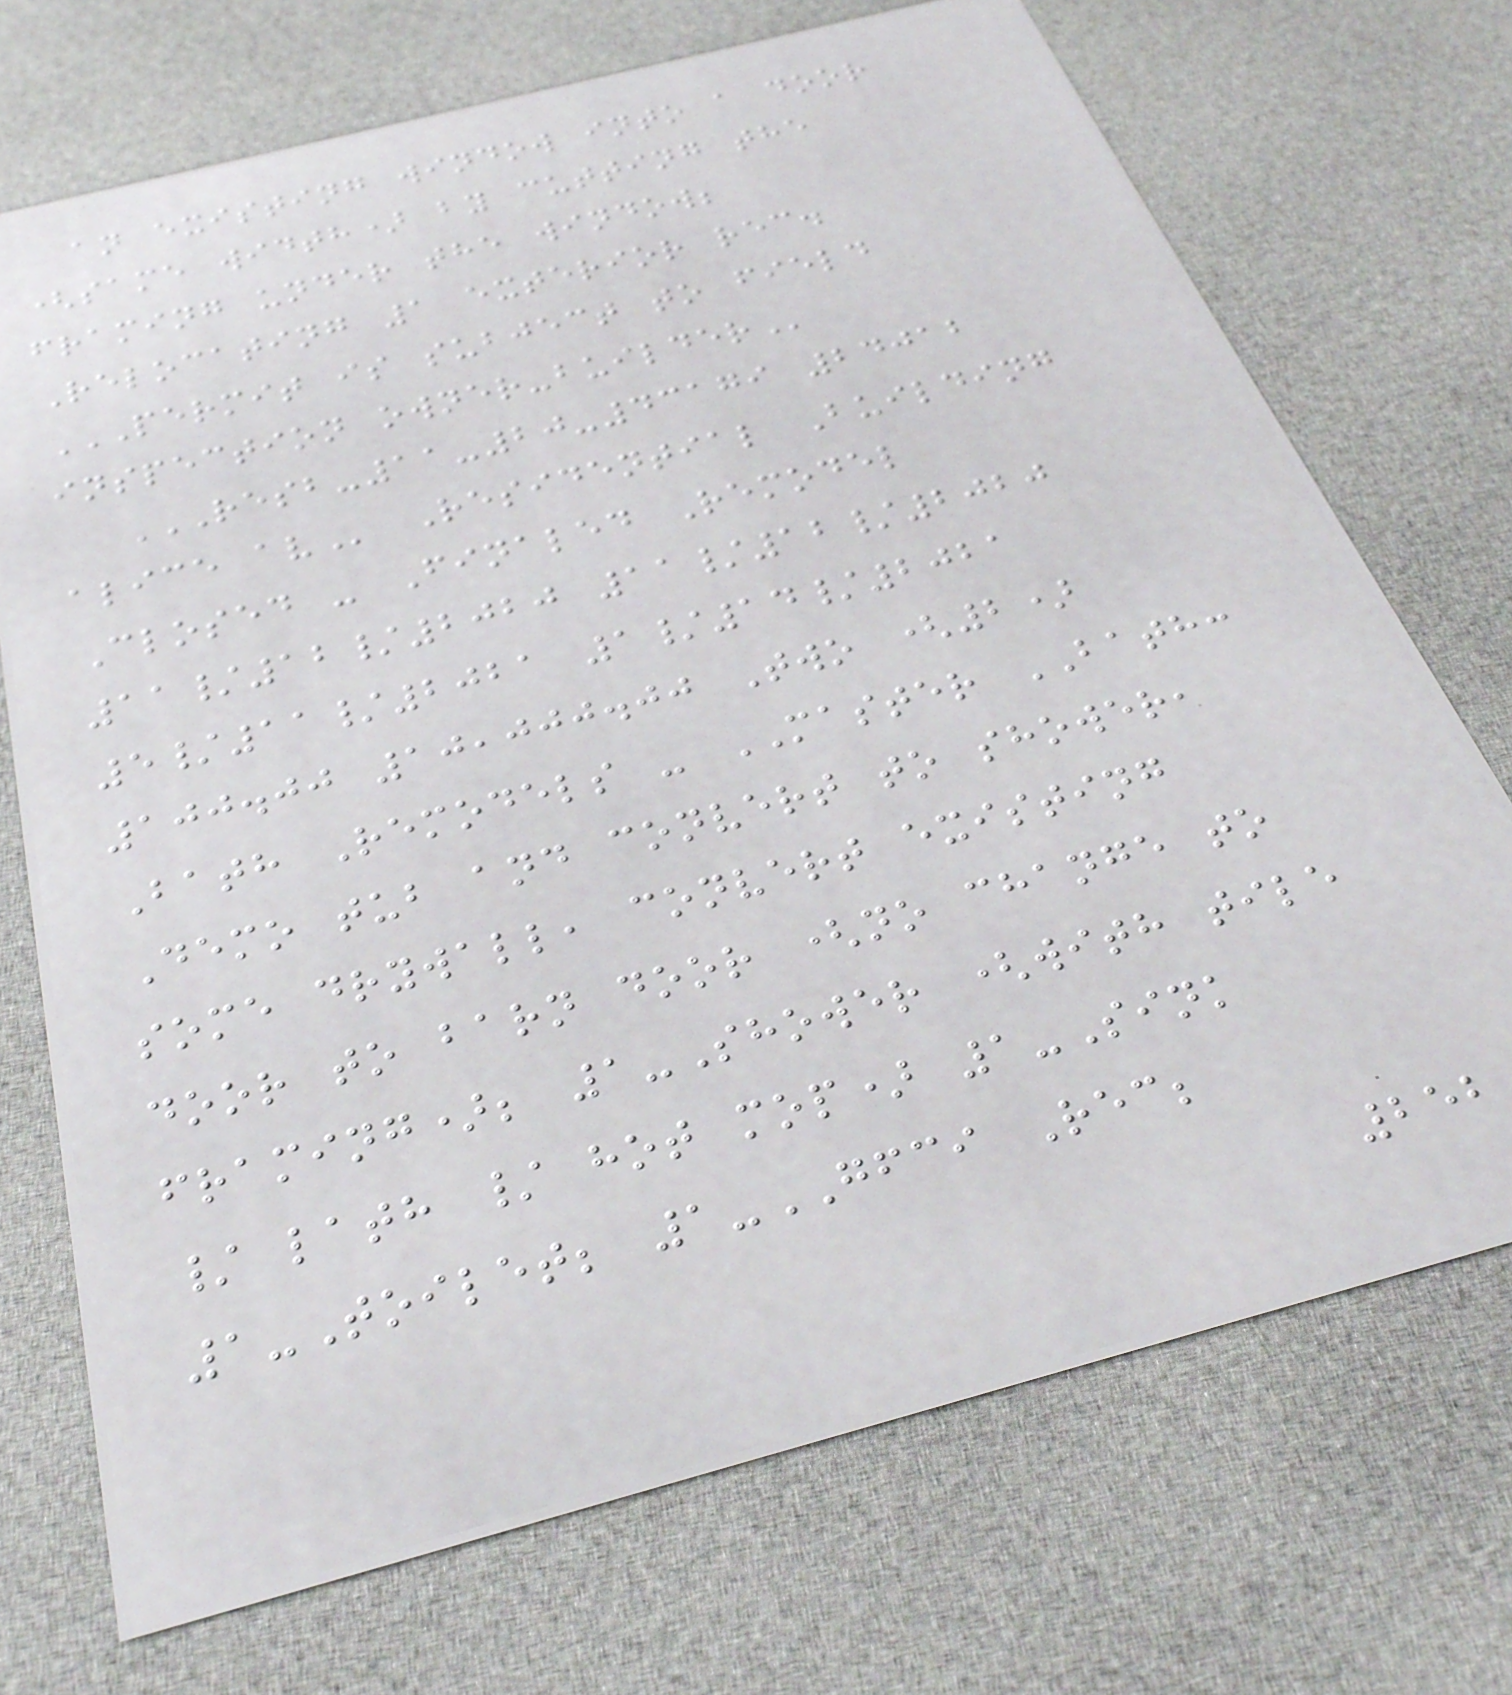an existing window into a door
(same width) by cutting the
framing under the window;
Relocating 1 exterior rec.
PERMIT IS SUBJECT TO FIELD
INSPECTION OWNER-BUILDER
RESB-11-20-43179 24012
ALICE AV Residential Building
Closed - Finaled Remodel
11/12/2020 11/12/2020
5/11/2021 1/14/2021
100.00 10,000.00 Two (2)
Bath Remodels - MASTER BATH:
Demo tub and convert to shower,
some drywall, convert existing
door to barn door (no change to
framing); 1-Shower (with tile
/ lath / hot mop) 1-Sink
1-Toilet; 1-GFCI Rec;
252
